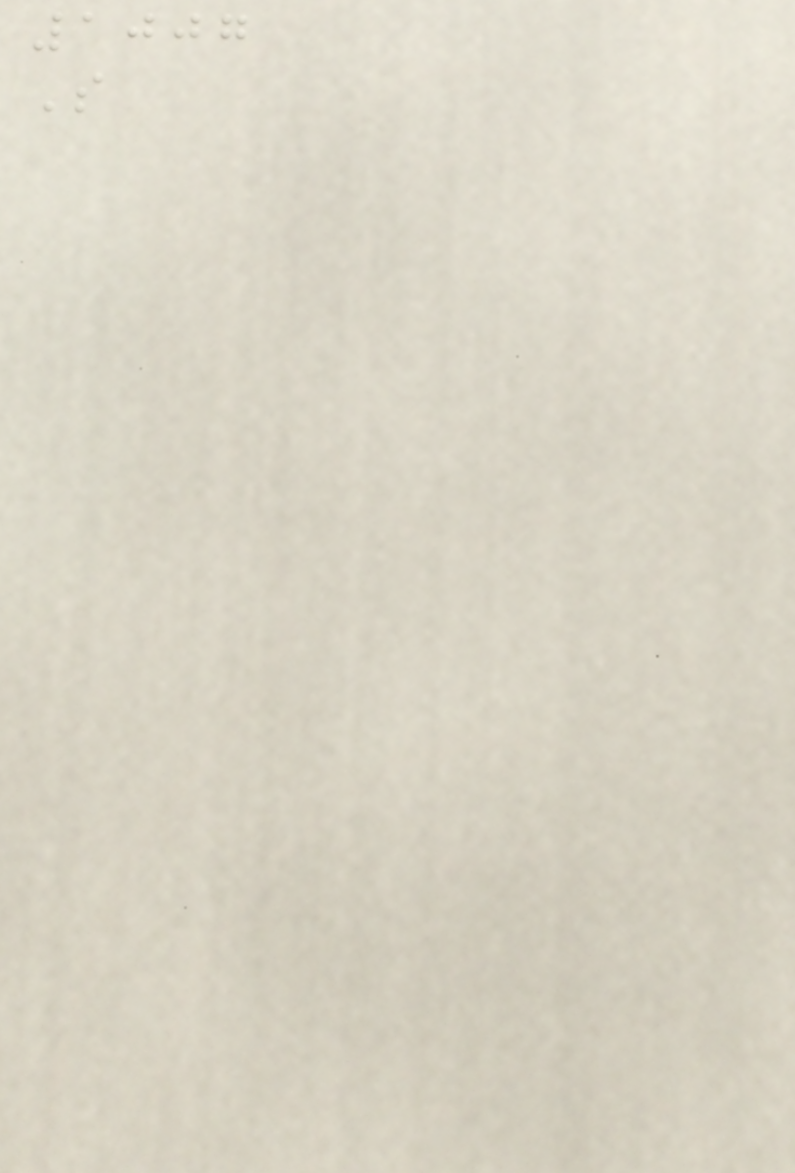1007
S
